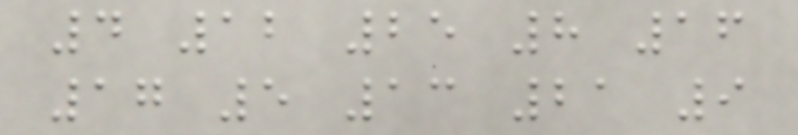4 12 25 8 16
17 5 13 21 9
